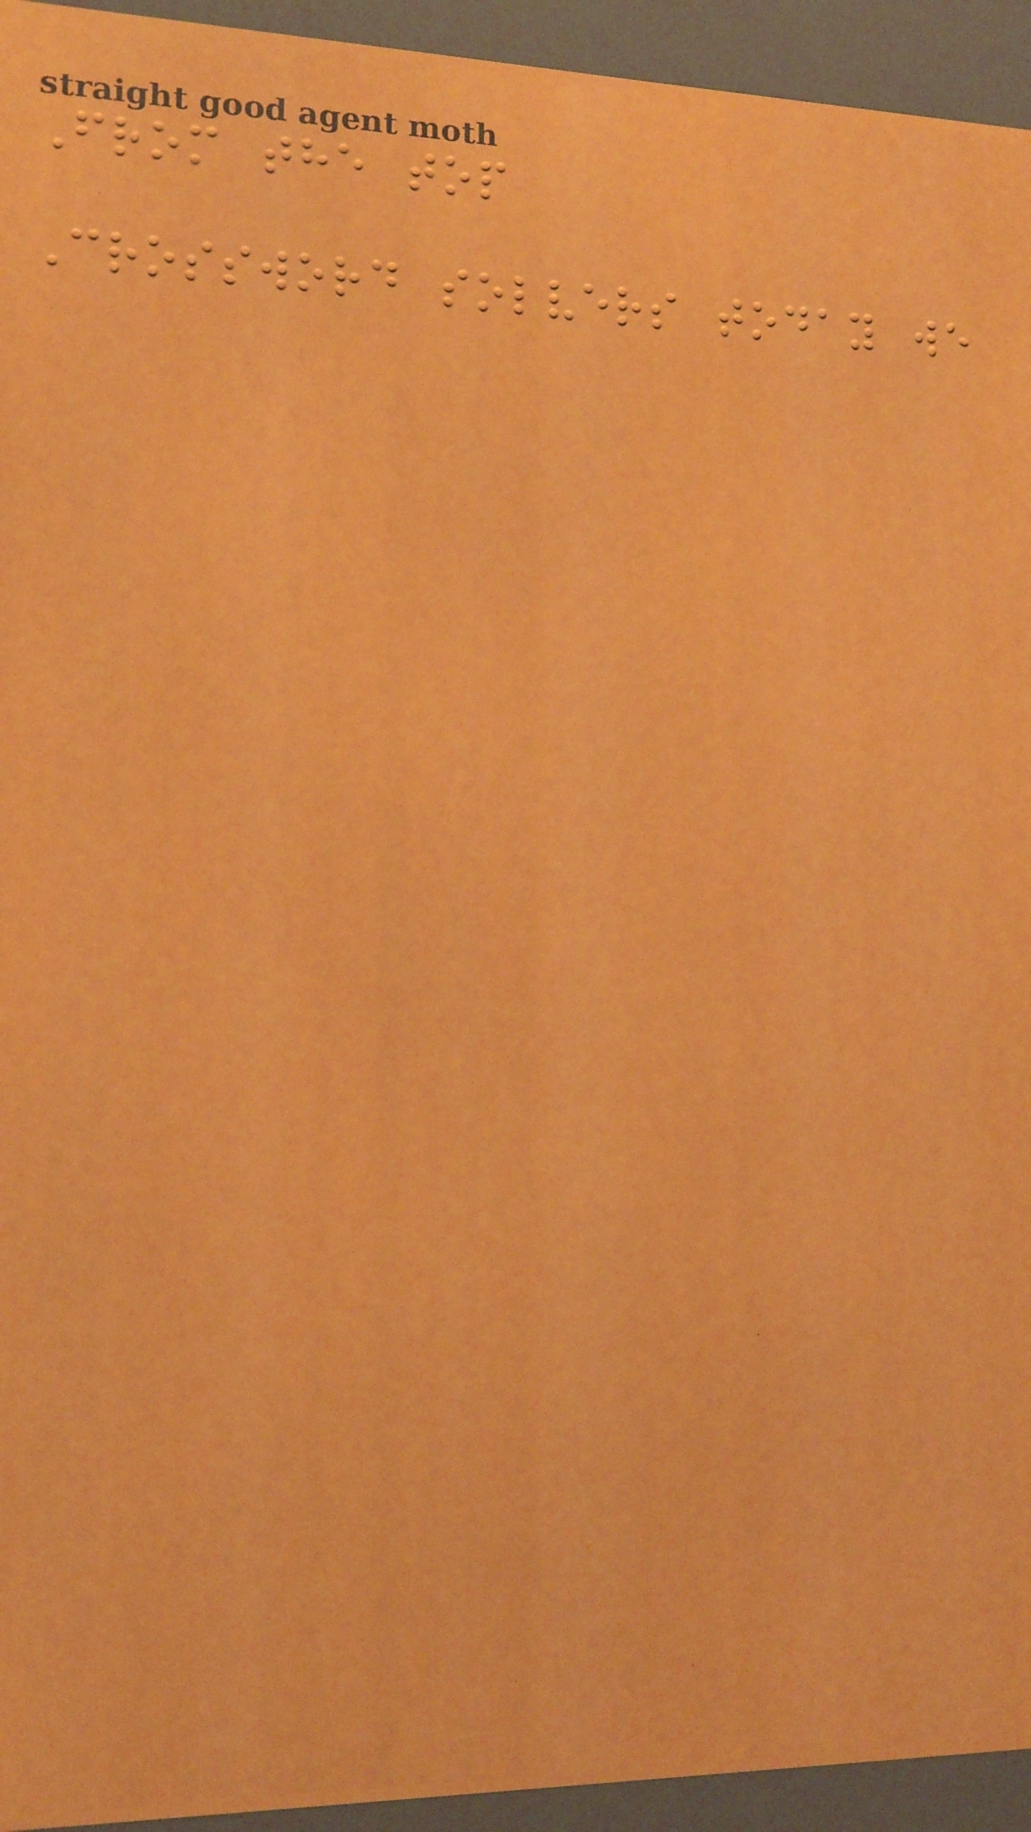From the top
Crossword solvers today we
